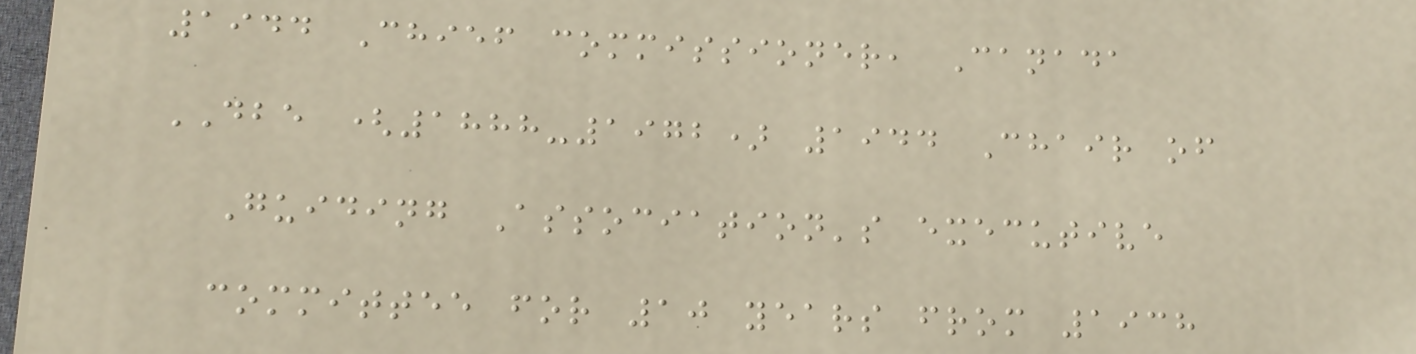1944 Chief commissioner, Canada
DBE (1888-1972) 1944 Chair of
Guiding Association's executive
committee for 10 years from 1938
